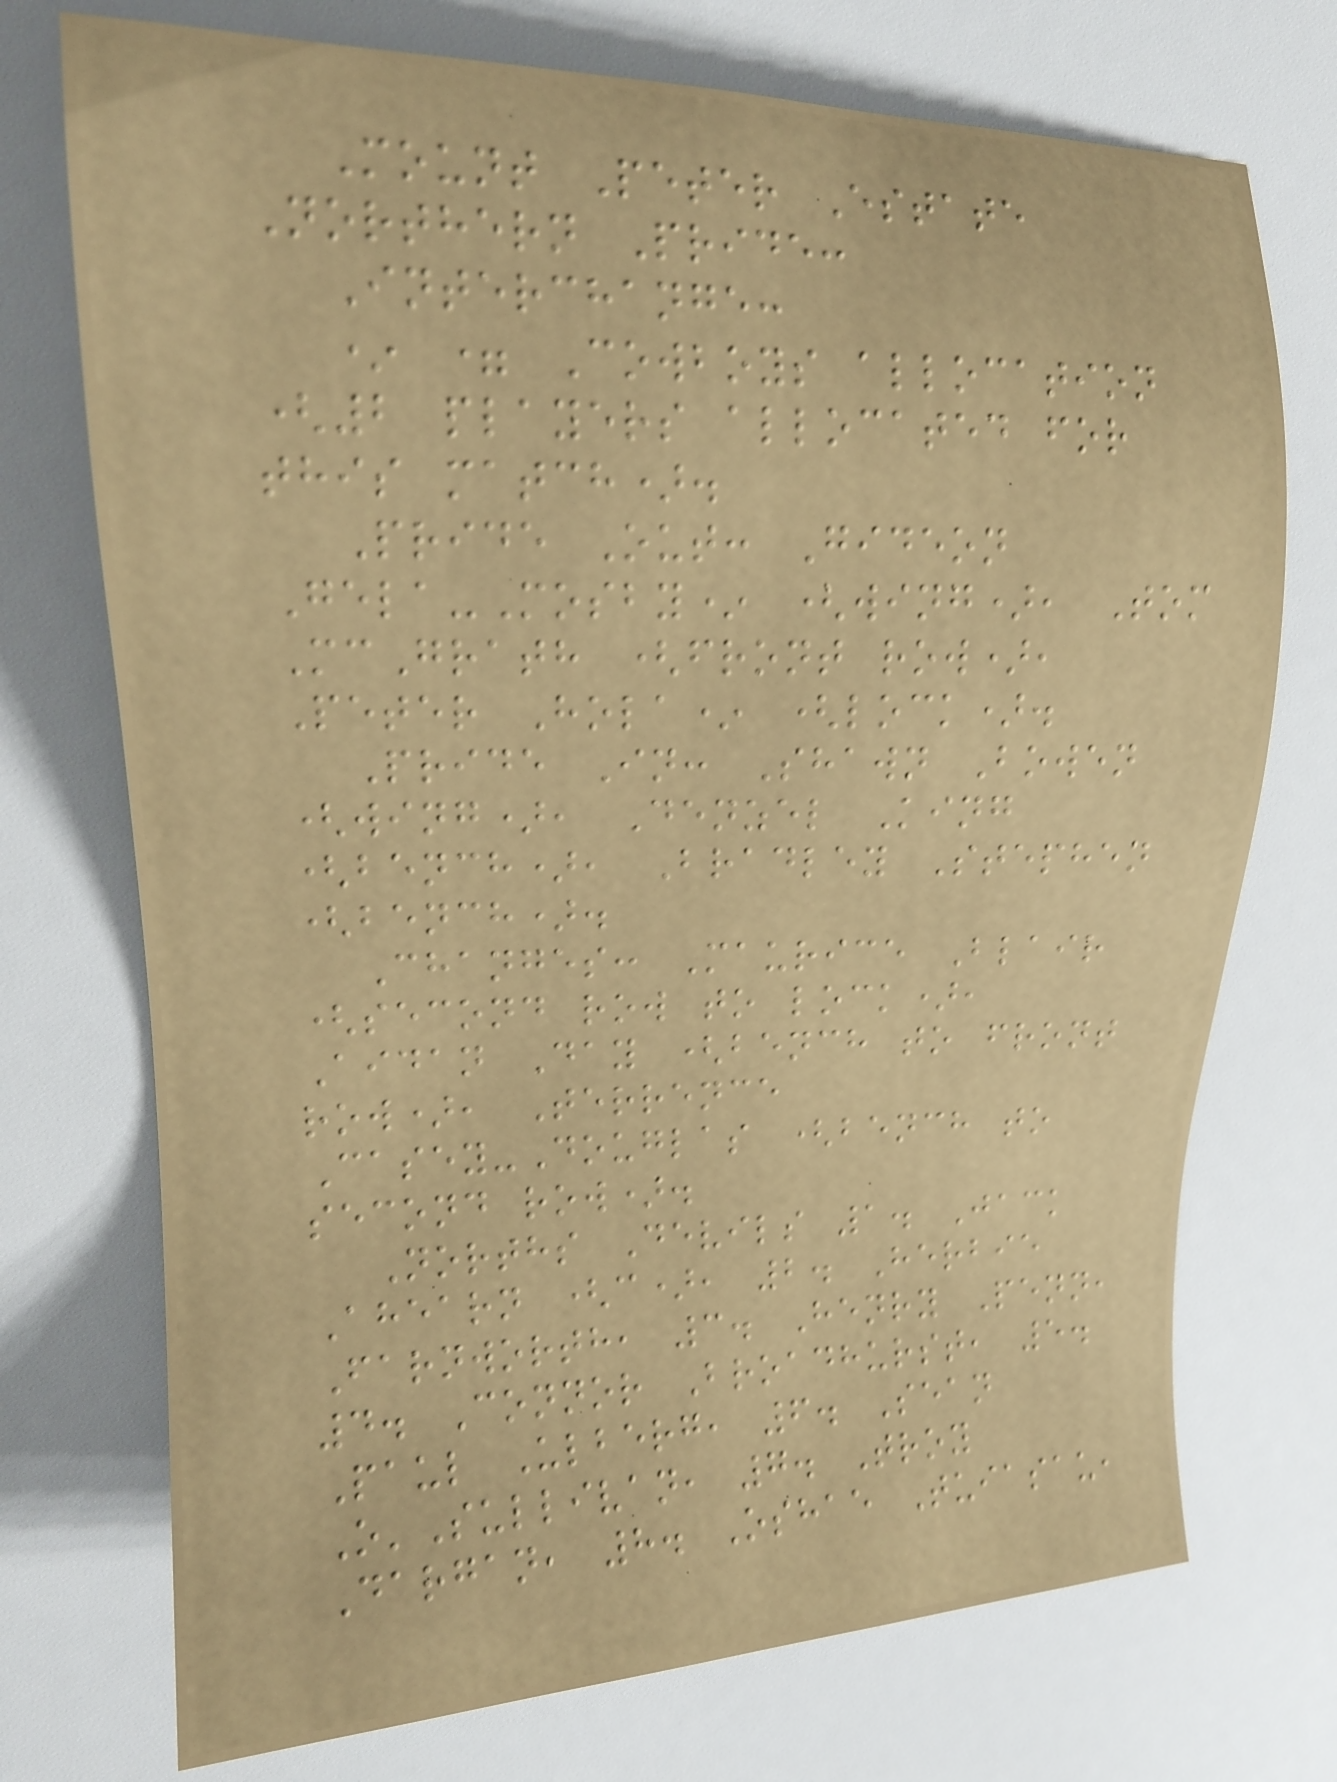Mount Peter Estate
Northern Pride:
Interchange:
* = Cowboys allocation
(2 players allocated for
this match).
Pride Out: Gideon
Gela-Mosby* (wing), Tom
McGrath (front row),
Peter Hola* (lock).
Pride In: Shawn Bowen
(wing), Denzel King
(bench), Bradley Stephen
(bench).
Changes: Maurice Blair
(second row to lock),
Aidan Day (bench to front
row), Terrence
Casey-Douglas (bench to
second row).
Norths Devils 1. Jack
Ahearn (c), 2. Herbie
Farnworth, 3. Henry Penn,
4. Connor Broadhurst, 5.
Paul Ulberg, 6. Sean
O'Sullivan, 7. Troy
Dargan, 8. Oshae Tuiasau,
